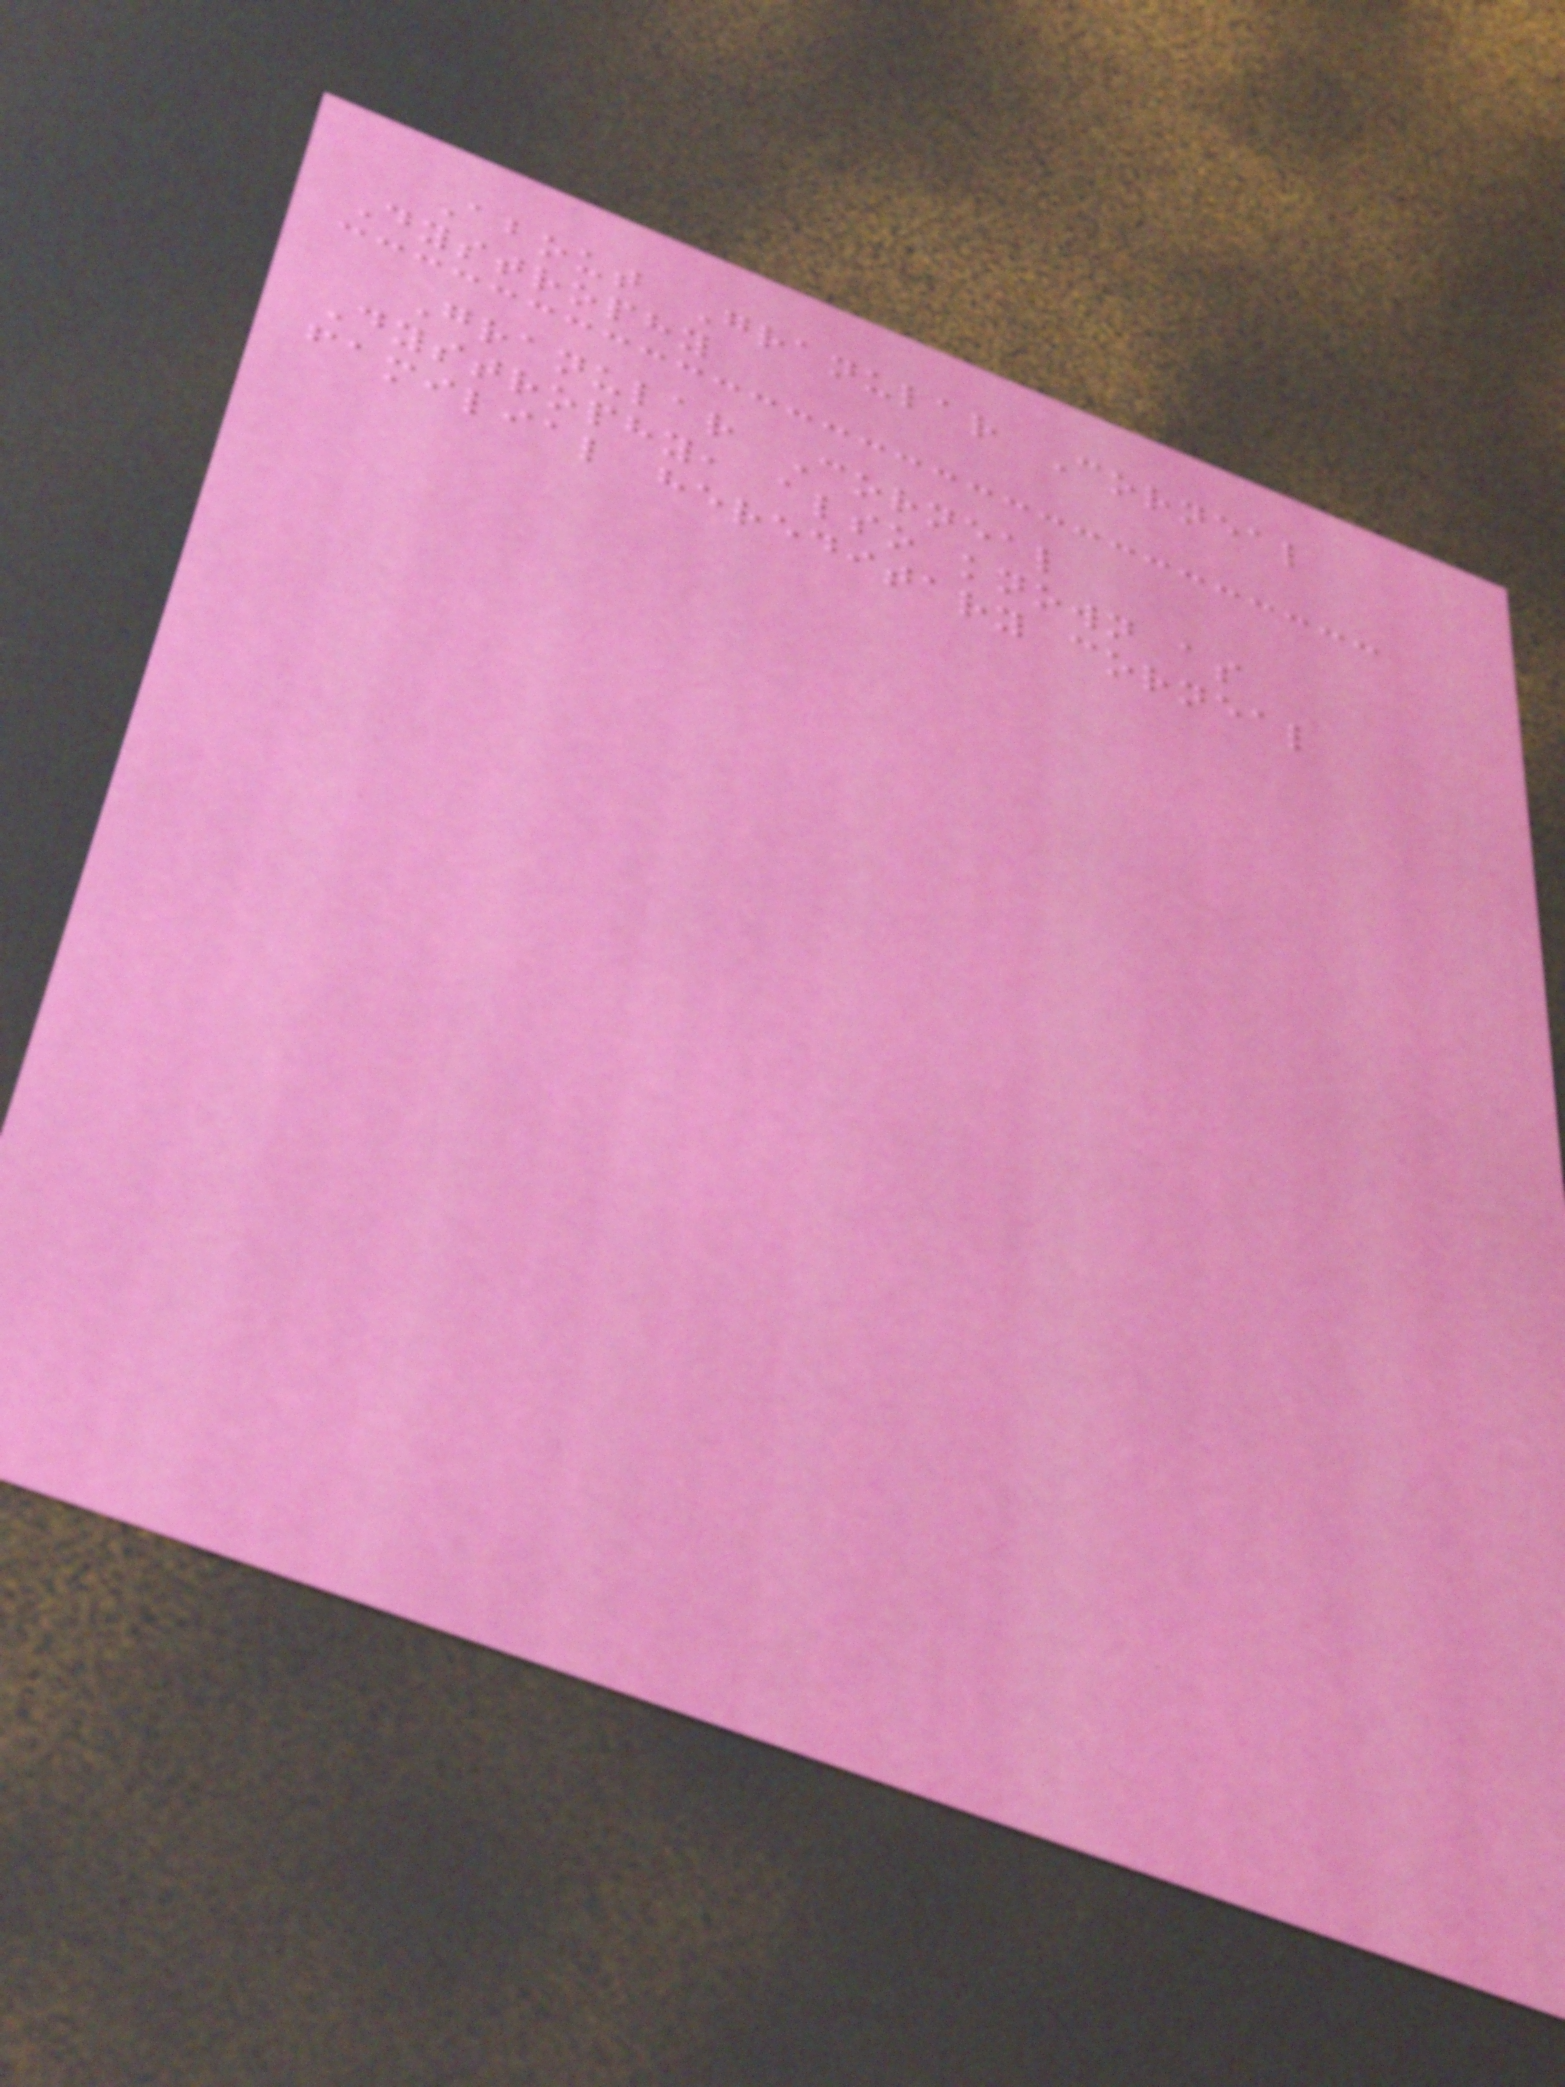About Granular Corneal
Dystrophy
Granular Corneal
Dystrophy, also known as
familial hereditary corneal
